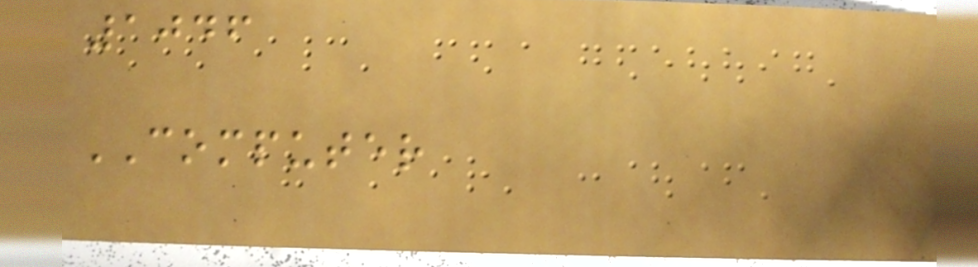1046
COMPUTER
